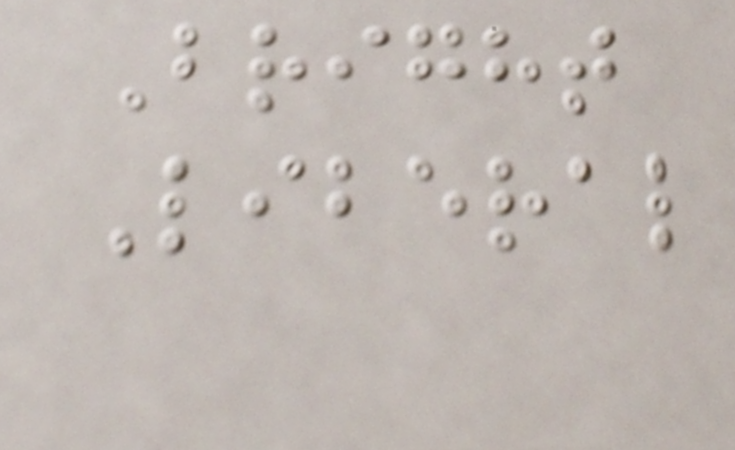Bright
Liberal
